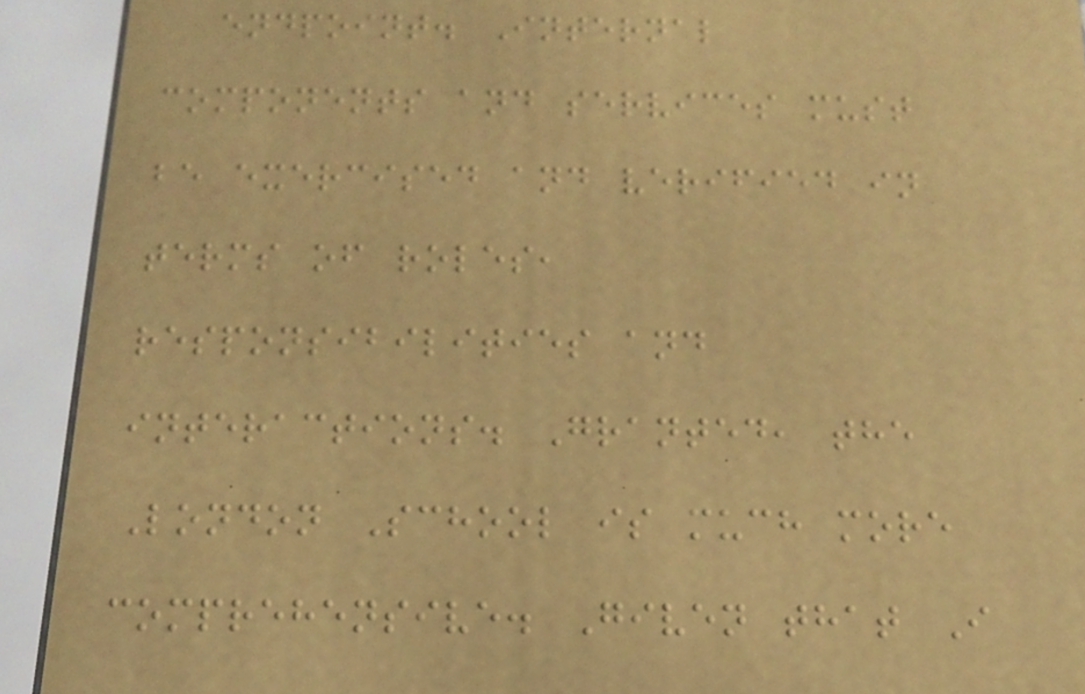endpoint. Internal
components and services must
be exercised and verified in
terms of roles,
responsibilities and
interactions. Granted, the
London School is much more
comprehensive. Given that I
